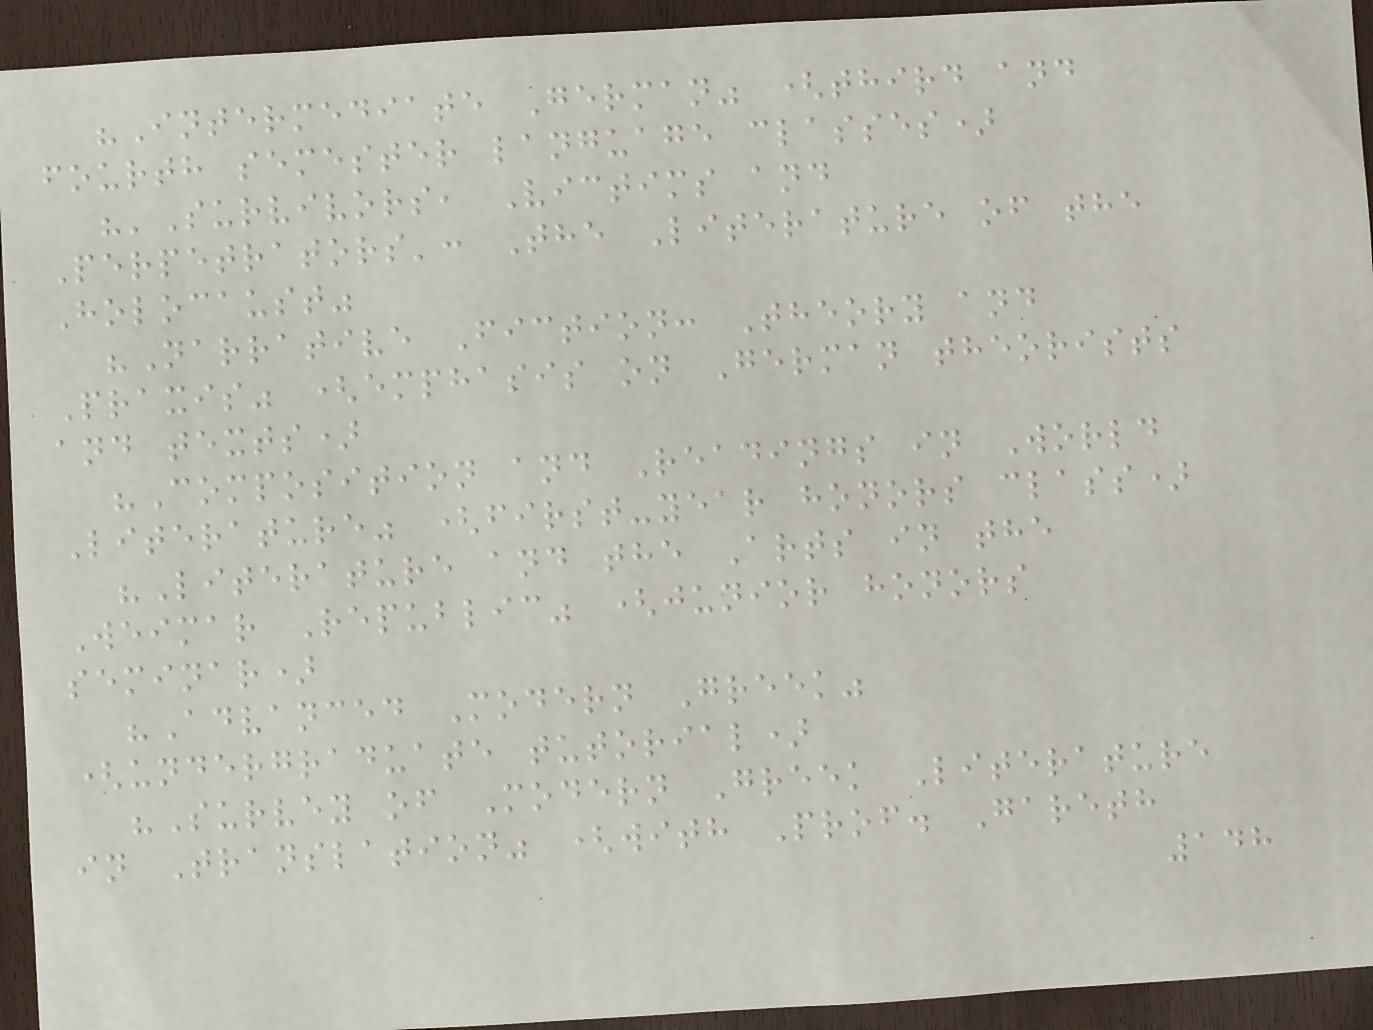"Intermediate German" (third and
fourth semester language classes)
"'Survivors, Victims and
Perpetrators': The Literature of the
Holocaust"
"Narrative Fiction: Theory and
Praxis" (emphasis on German theorists
and texts)
"Composition and Readings in World
Literature" (first-year honors class)
"Literature and the Arts in the
Weimar Republic" (junior honors
seminar)
"Advanced Modern Greek"
(undergraduate tutorial)
"Survey of Modern Greek Literature
in Translation" (with Prof. Gareth
148
